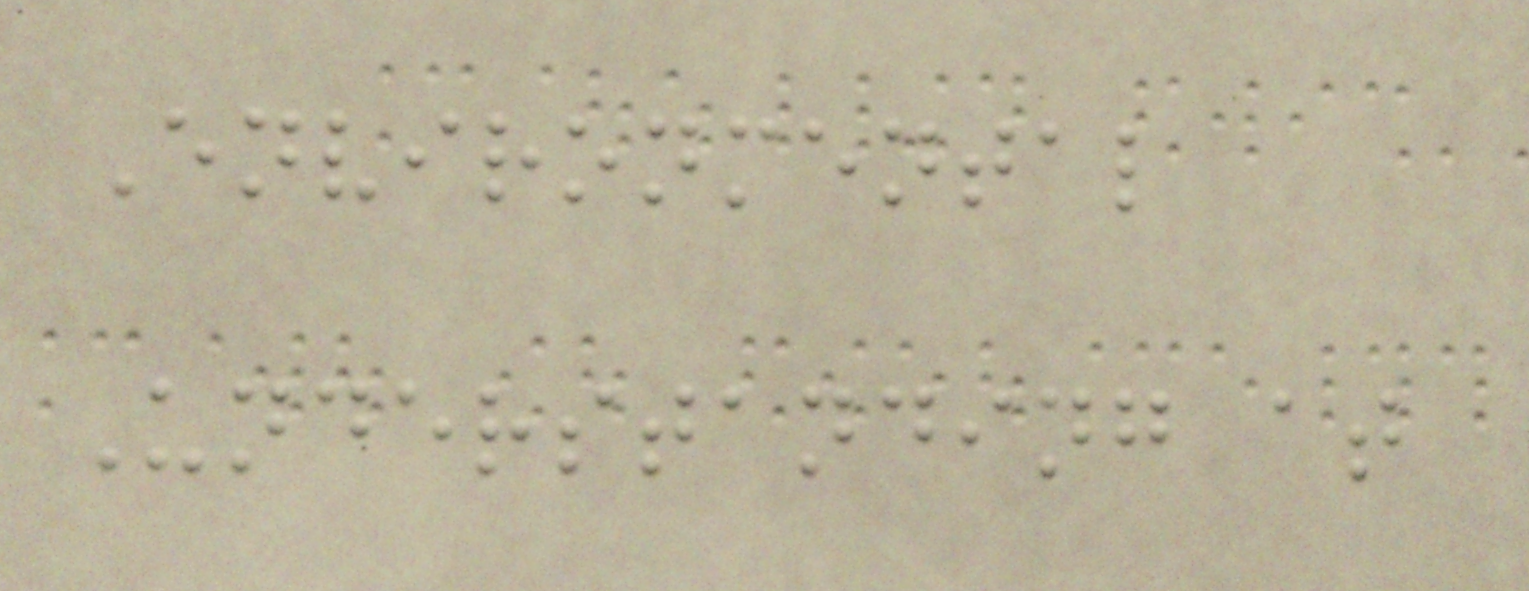Environmental
Understanding at
